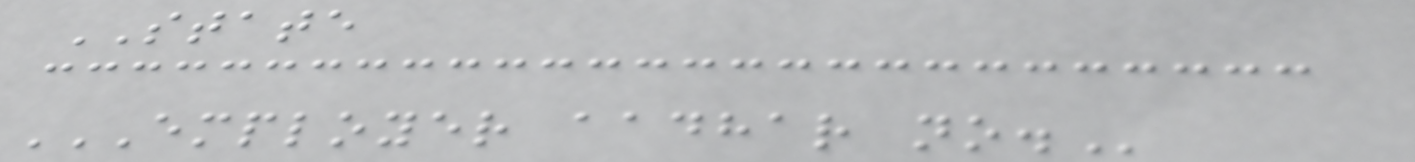STATE
EMPLOYER AADHAR NO.
